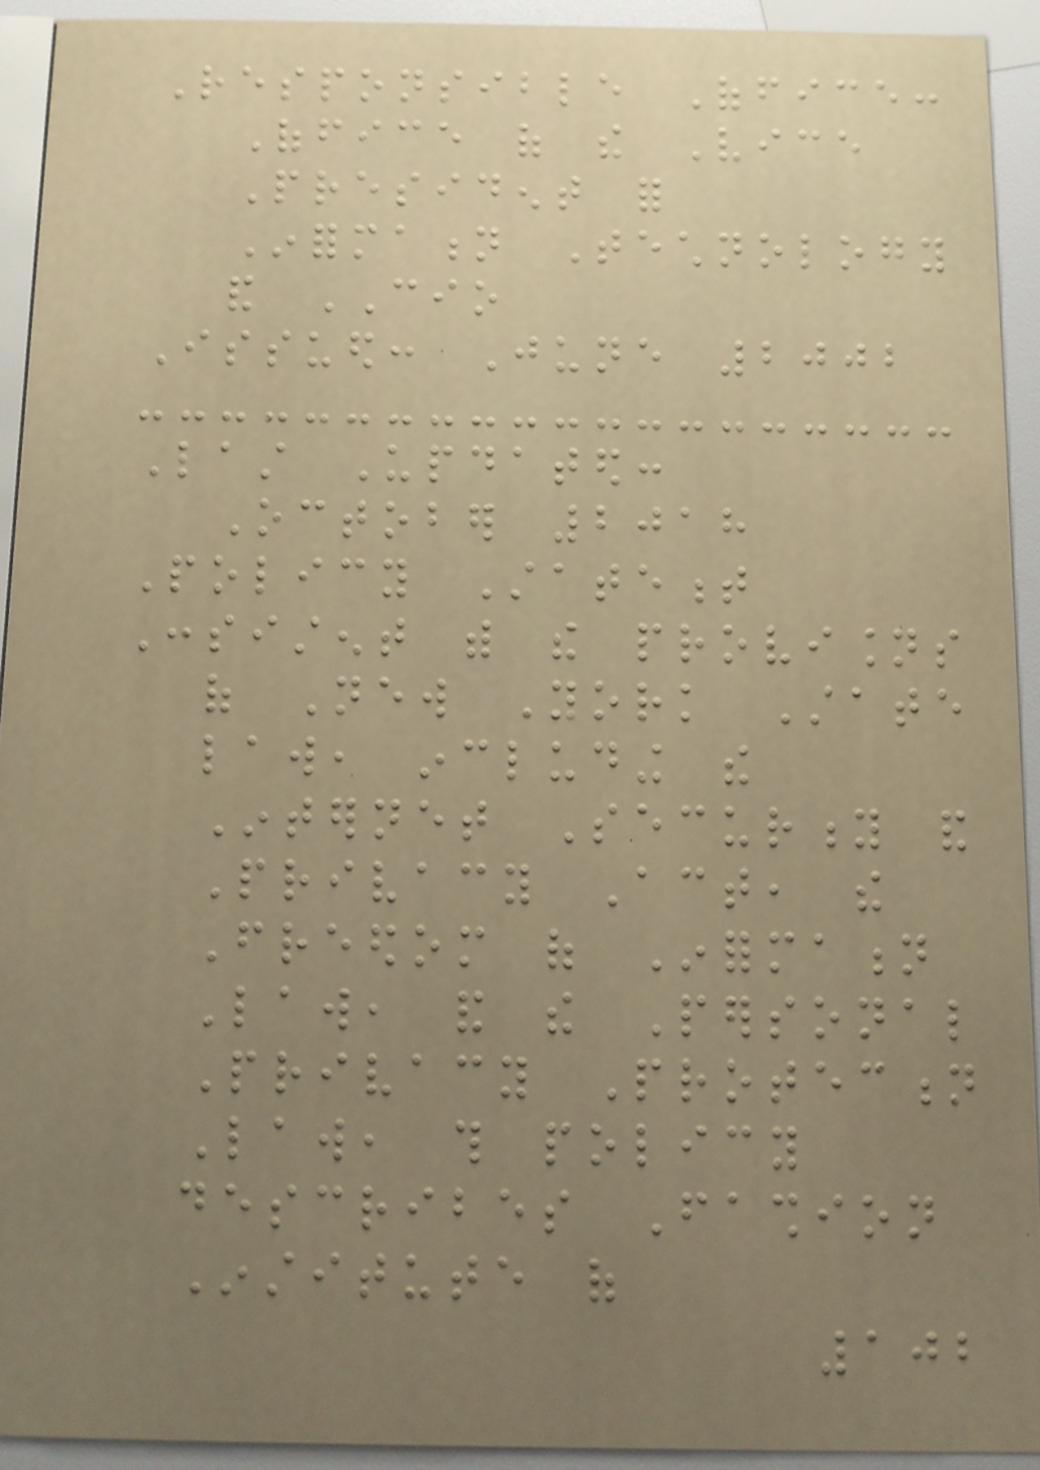Responsible Office:
Office of the Vice
President for
Information Technology
and CIO
Issued: June 2002
Last Updated:
October 2018
Policy Statement
Consistent with the provisions
of New York State
law, including the
Internet Security and
Privacy Act, the
Freedom of Information
Law, and the Personal
Privacy Protection
Law, this policy
describes Fashion
Institute of
102
